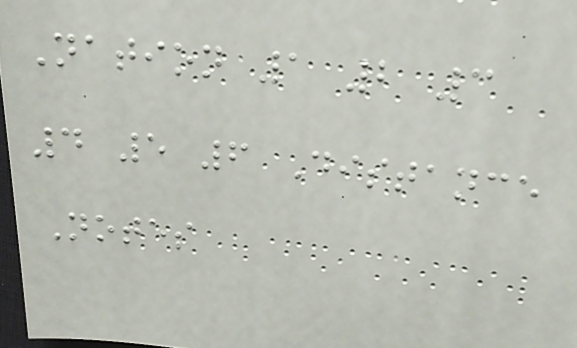Nation 1 2 3
4 5 6 Distance
Notes
